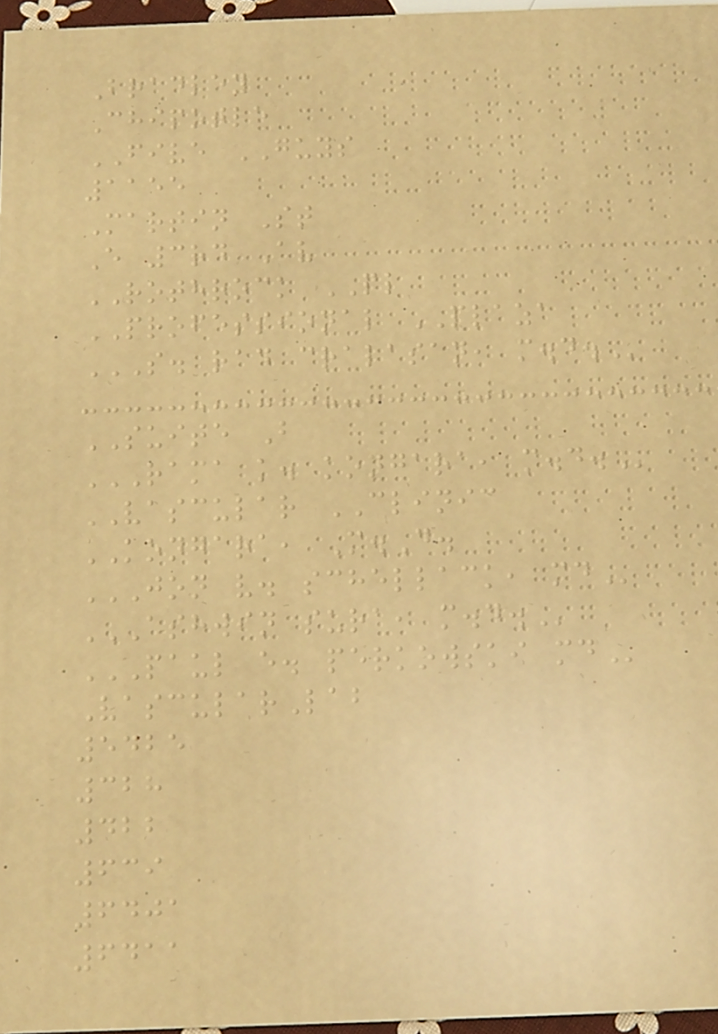Bradley
Chipotle
FIVE GUYS
1155
Martin St
E 3rd Av
ROTHROCK PL
PROFESSIONAL PLAZA
S. RAD CRALASAN, M.D.
SUITE B
RAMA K. KONGARA, M.D.
VASCULAR CLINIC
KONGARA, M.D.
JON V. SCHELLACK, MD
ASHWIN SURA, M.D.
PAUL E. PERKOWSKI MD
VascularLab
5425
328
422
639
6401
6411
